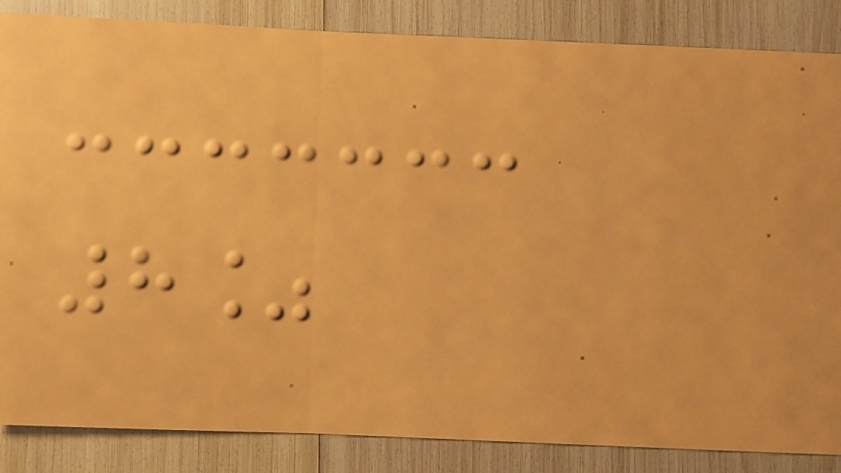8%
